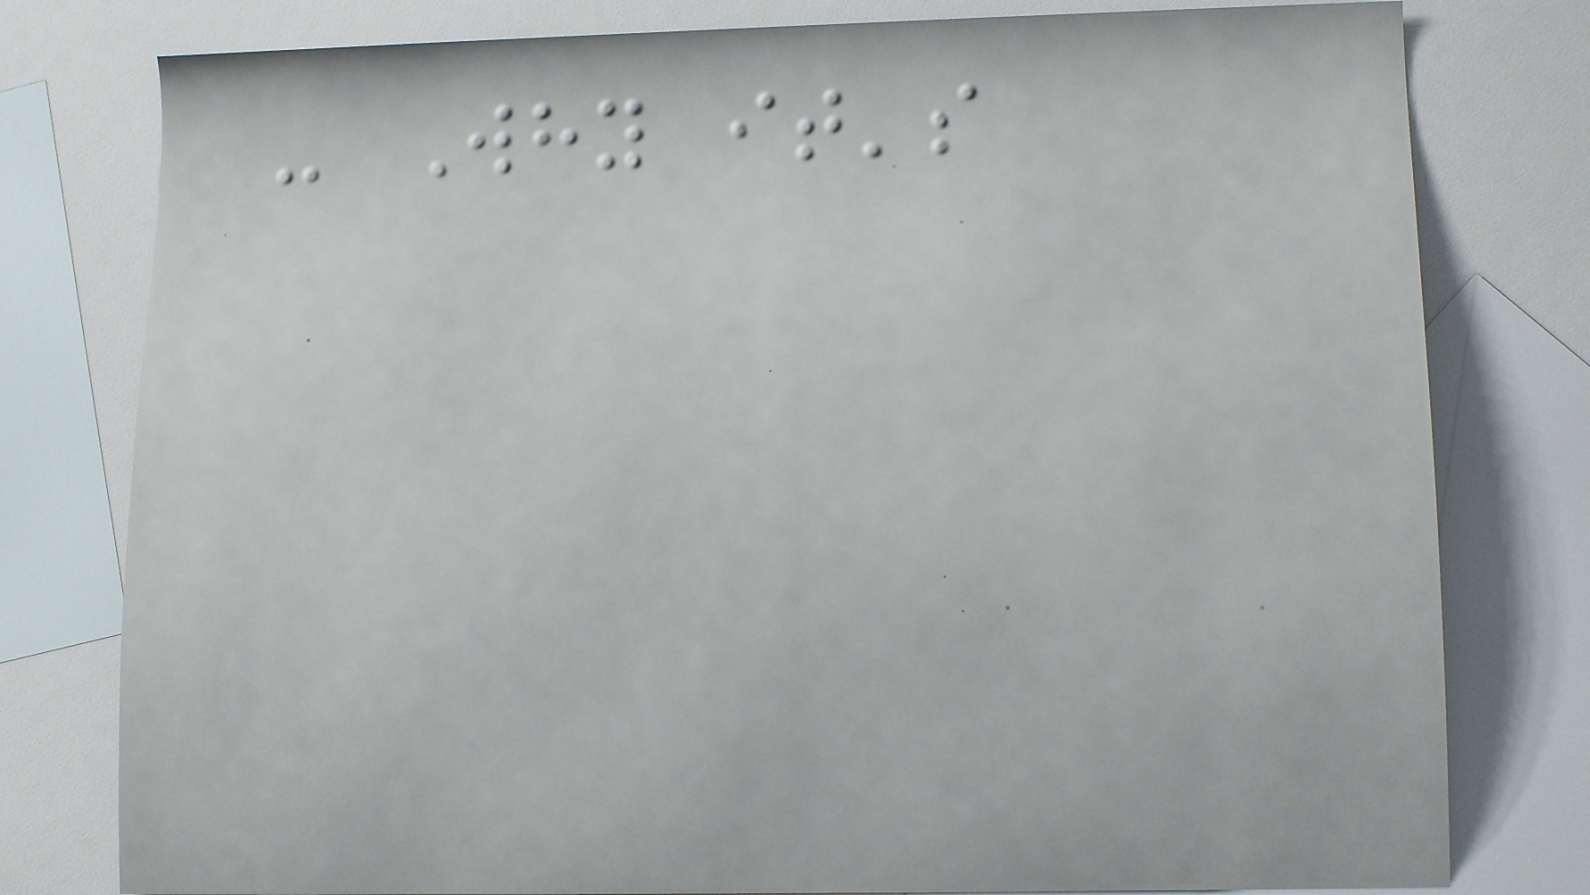- Why it's
